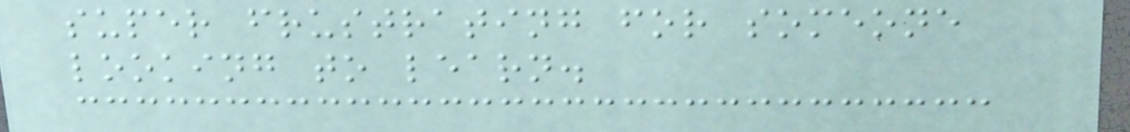super frustrating for someone
looking to learn.
